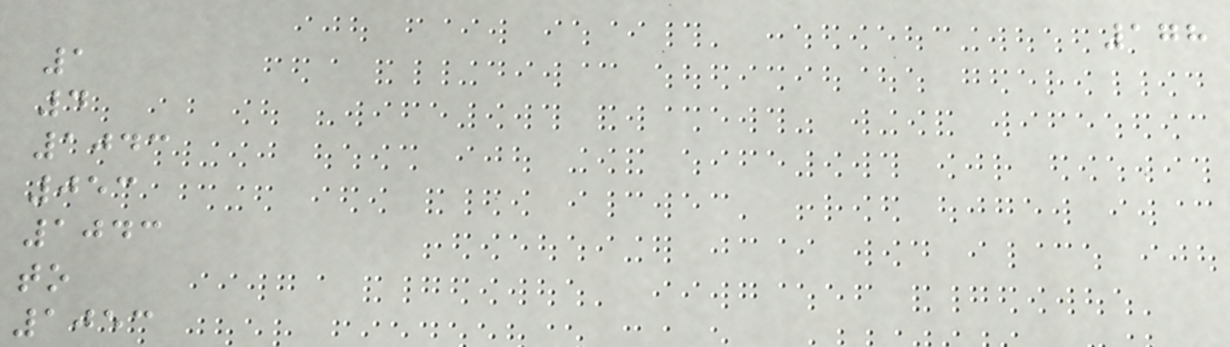178
1
4
1043
053
1043
to
1053
